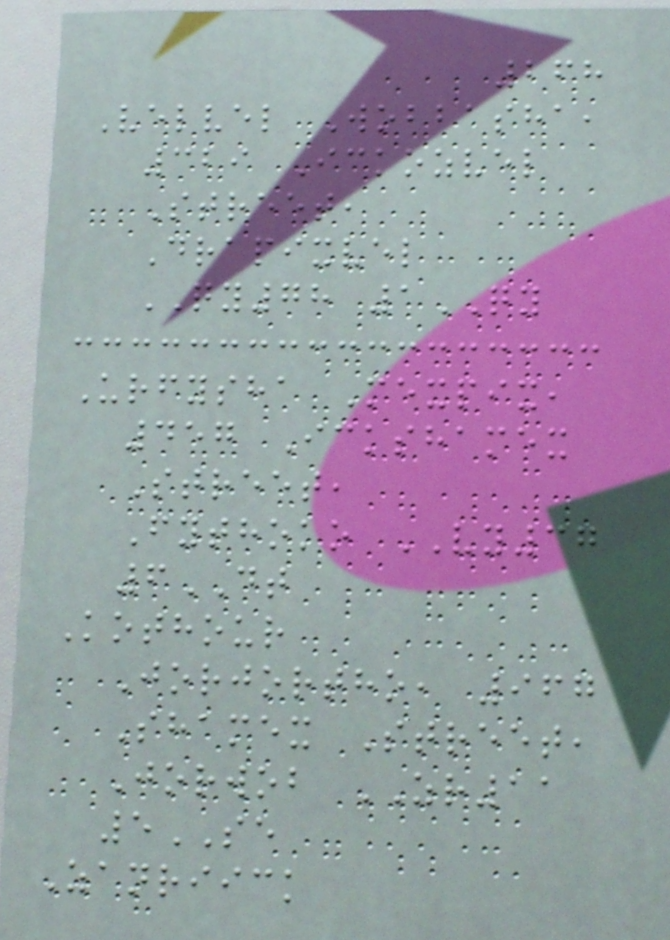268
Velvel Wobbasha,
329 Ickozvel
Street,
Drapixvel
QY78 1QY
Urfysha Mexpix,
457 Ickshamex
Street,
Fythoko VY37
6DT
Kothour
Jorjortho, 967
Shamex Street,
Jorwob ZR11
5SE
Zanriick
